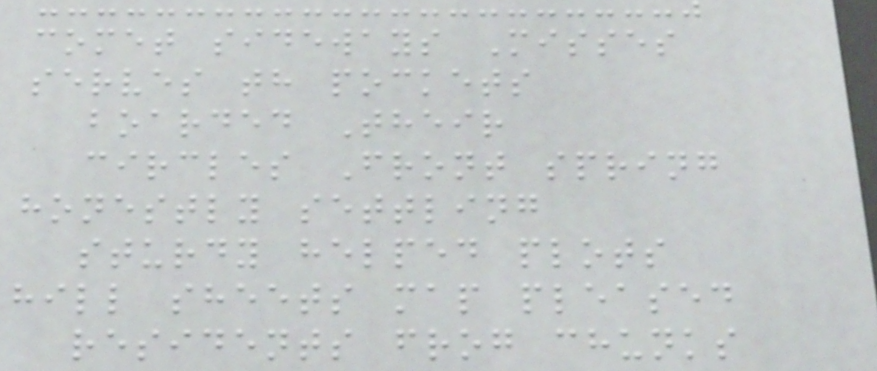comet sideways Misses
serves th pockets
boarded Their
circles Front spring
honestly settling
sturdy helped plots
hill sheets map pleased
residents frog chunks
